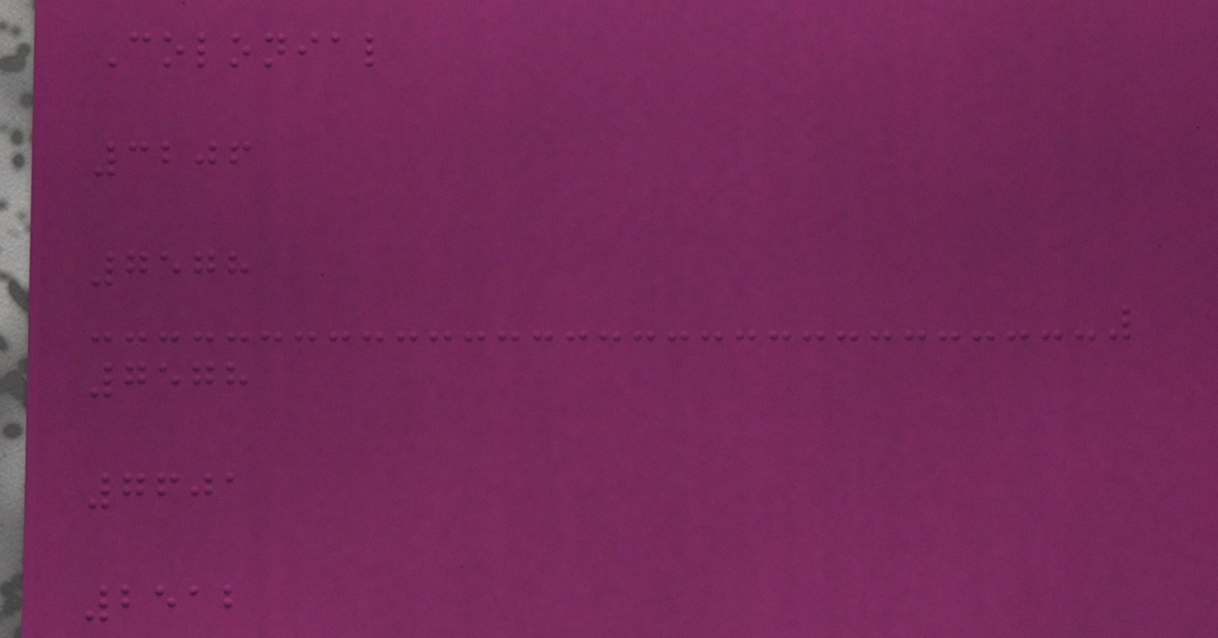Colonial
3206
7578
7578
7601
2512
